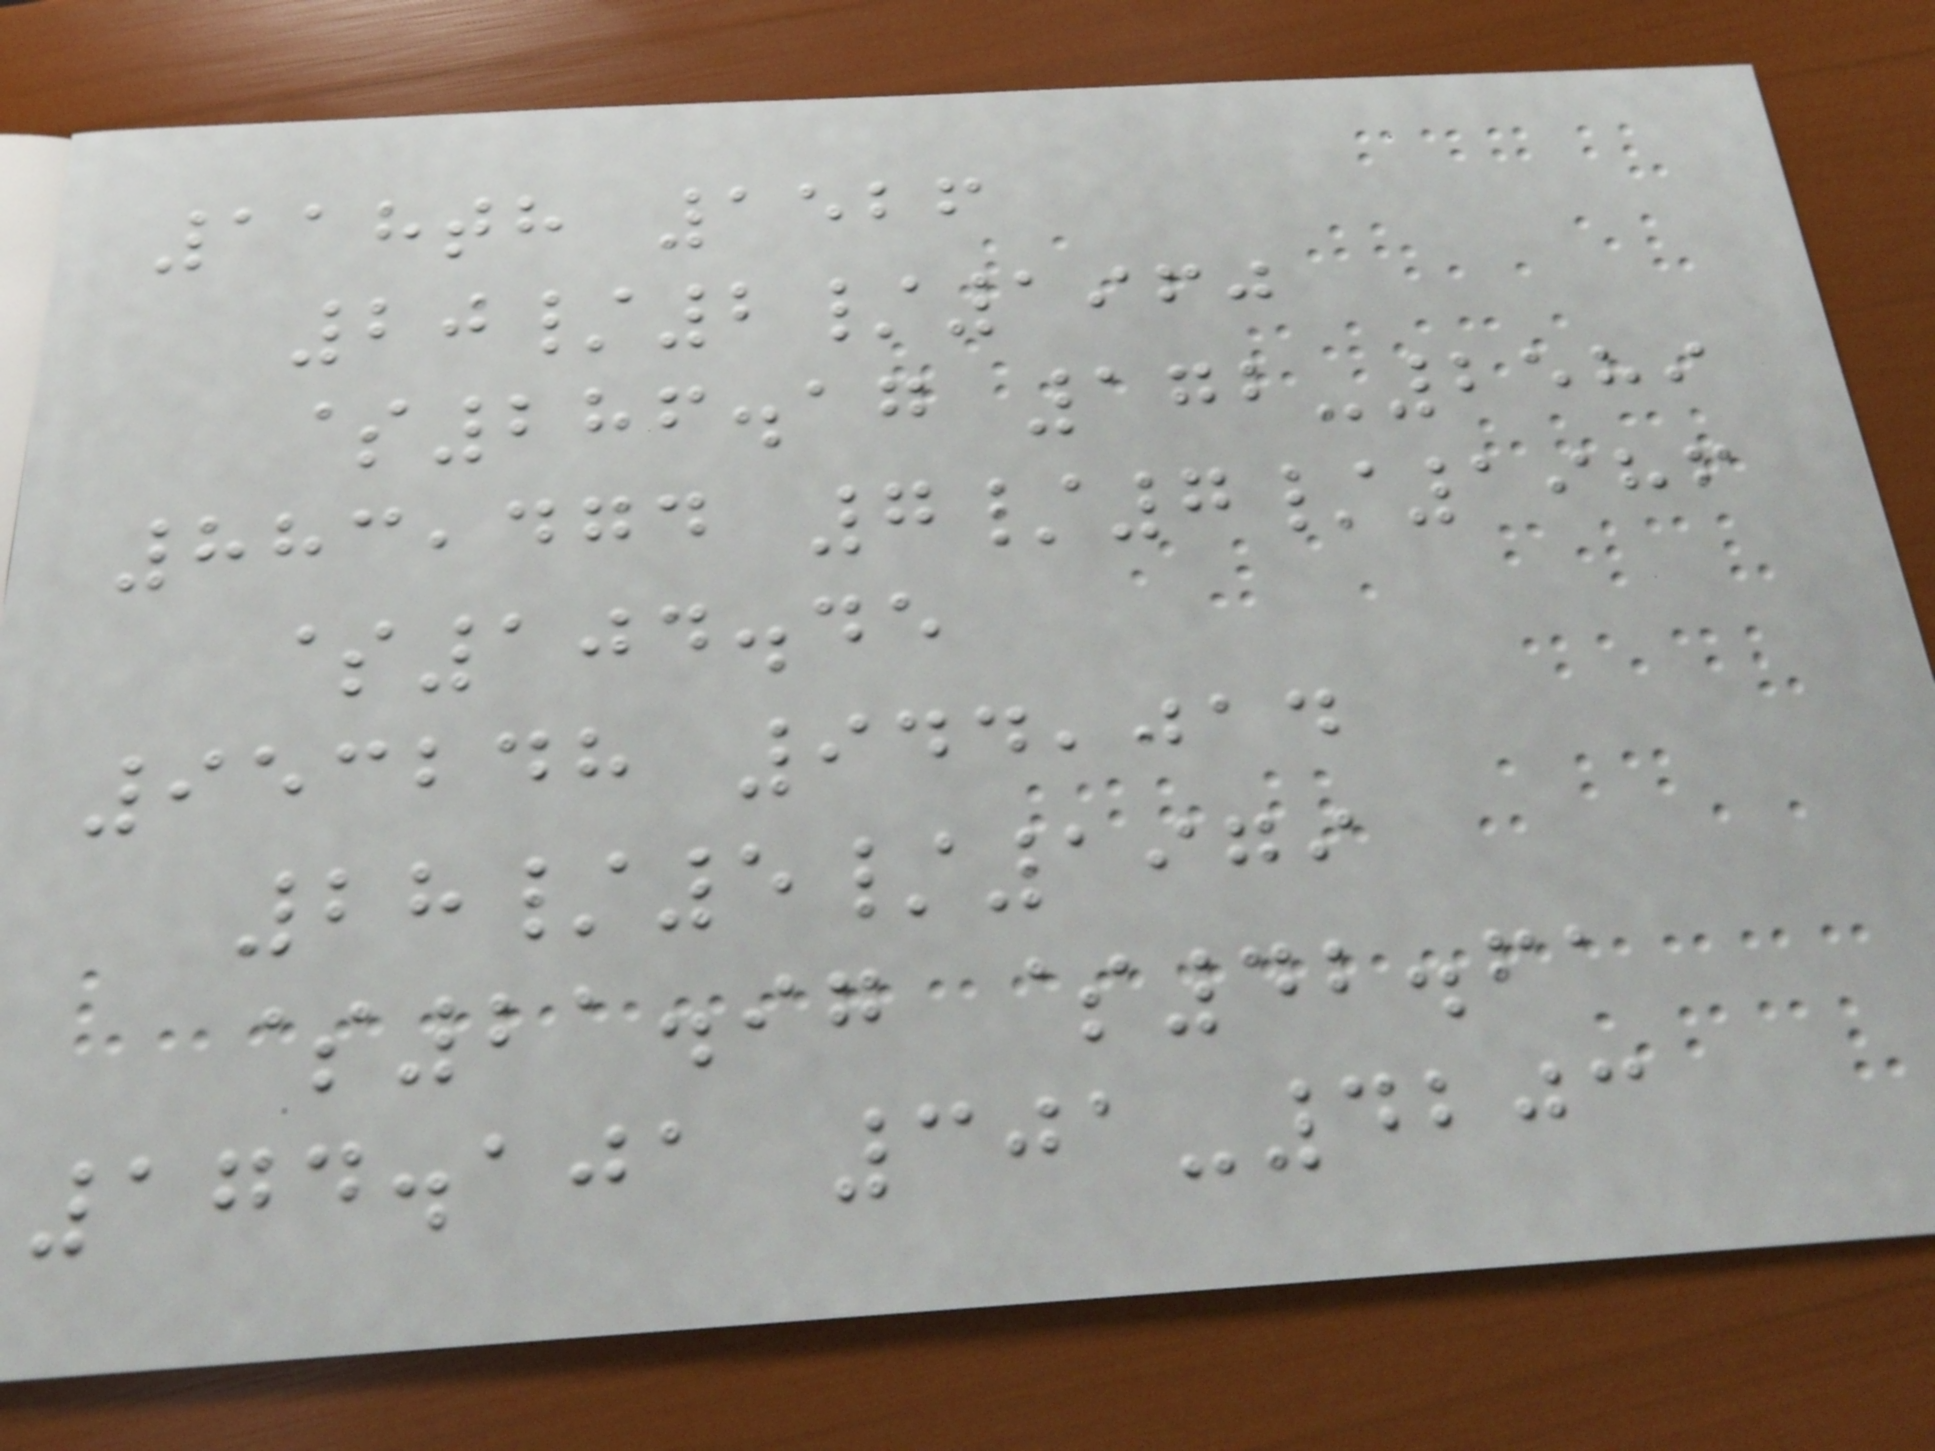118th 1526
20/2/1960
$286.17 172-2589
883,474 7/7/1986
$104.45
953248 944,014
28/5/1979
$21.97 $42.61
174.101 301-4203
